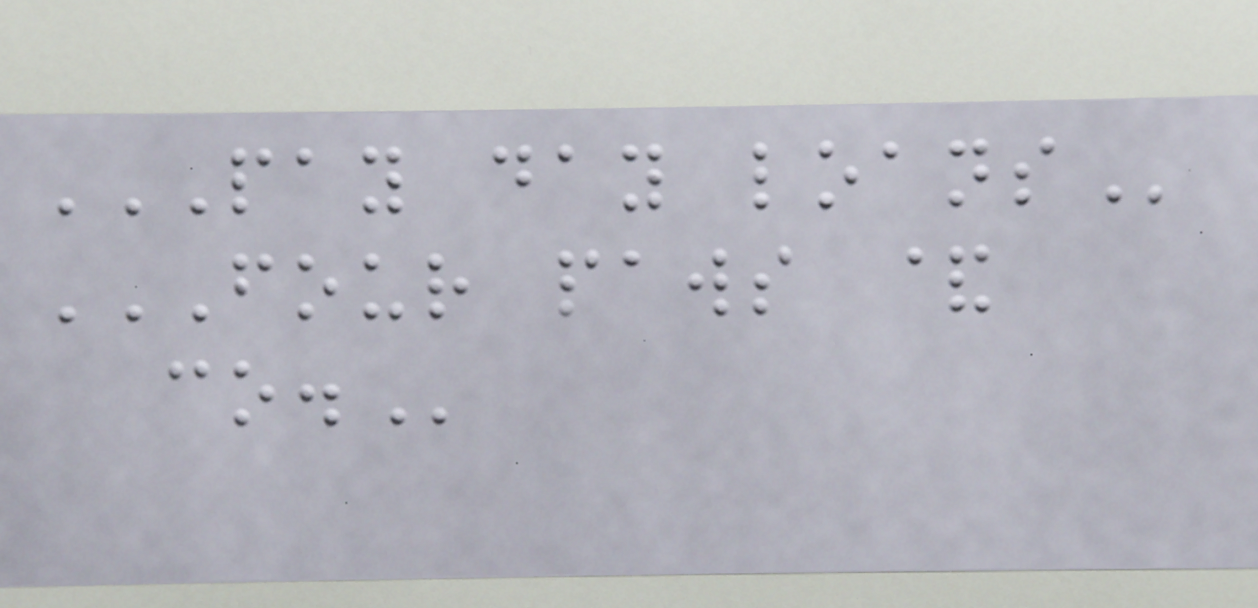PAY DAY LOANS
FOUR PAWS &
CO.
